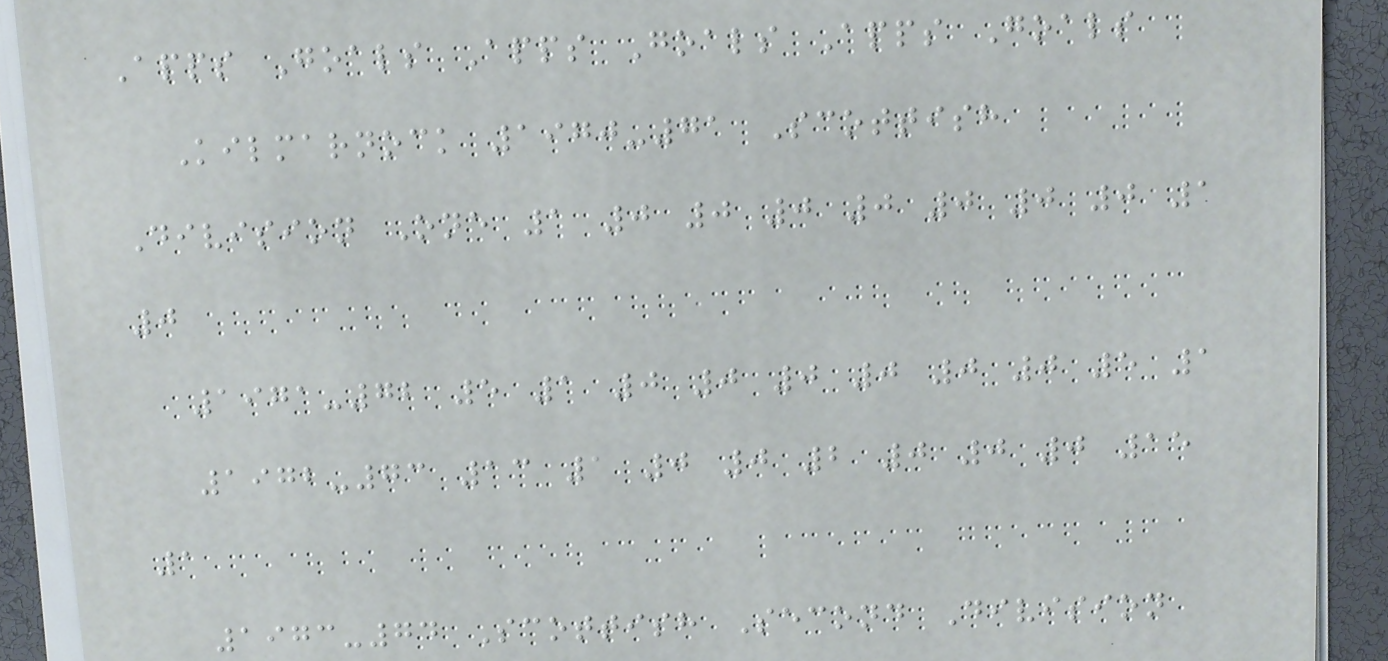Apps Goals Apps Goals Apps Goals
Kilmarnock 1970-71 Scottish
Division One 1 0 0 0 0 0 0 0 1
0
1971-72 5 1 0 0 0 0 0 0 5 1
1972-73 13 1 0 0 2 0 0 0 15
1
1973-74 Scottish Second Division
